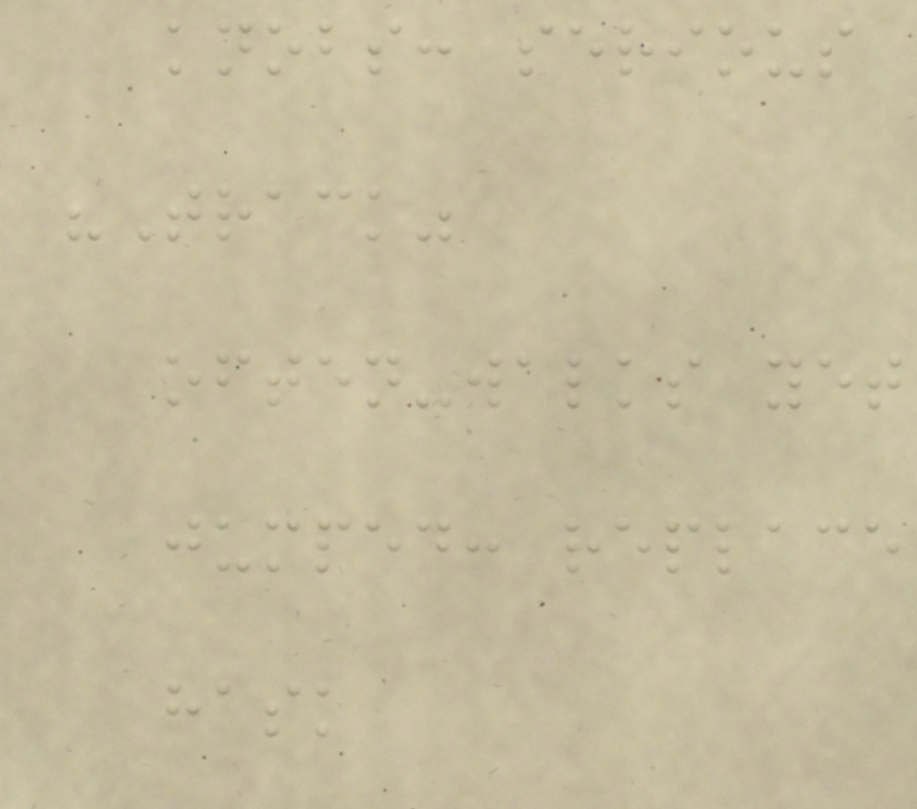knobs: serious
"Track"
often-walks yet
jumped: replace
hask
